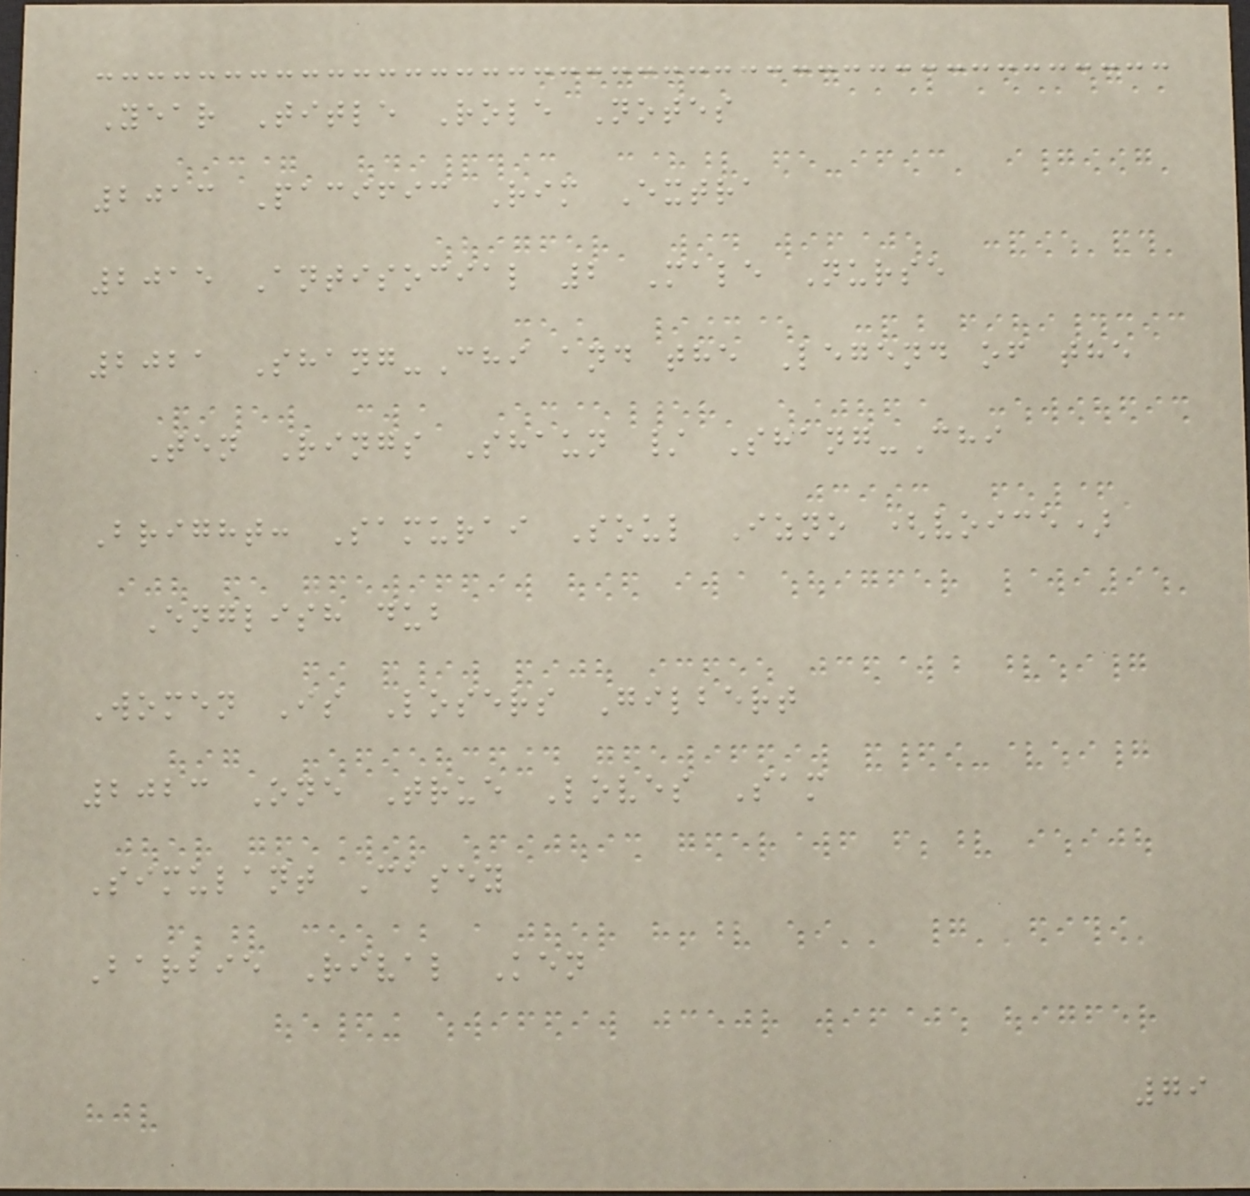Year Title Role Notes
2013 Pacific Rim Extra
2015 Antisocial 2 Male Nurse
2021 Shang-Chi and the Legend of the
Ten Rings Shaun / Shang-Chi
Bright: Samurai Soul Izno (voice)
English dub
Women Is Losers Gilbert
2023 One True Loves Sam
Simulant Casey
Barbie Rival Ken
79
